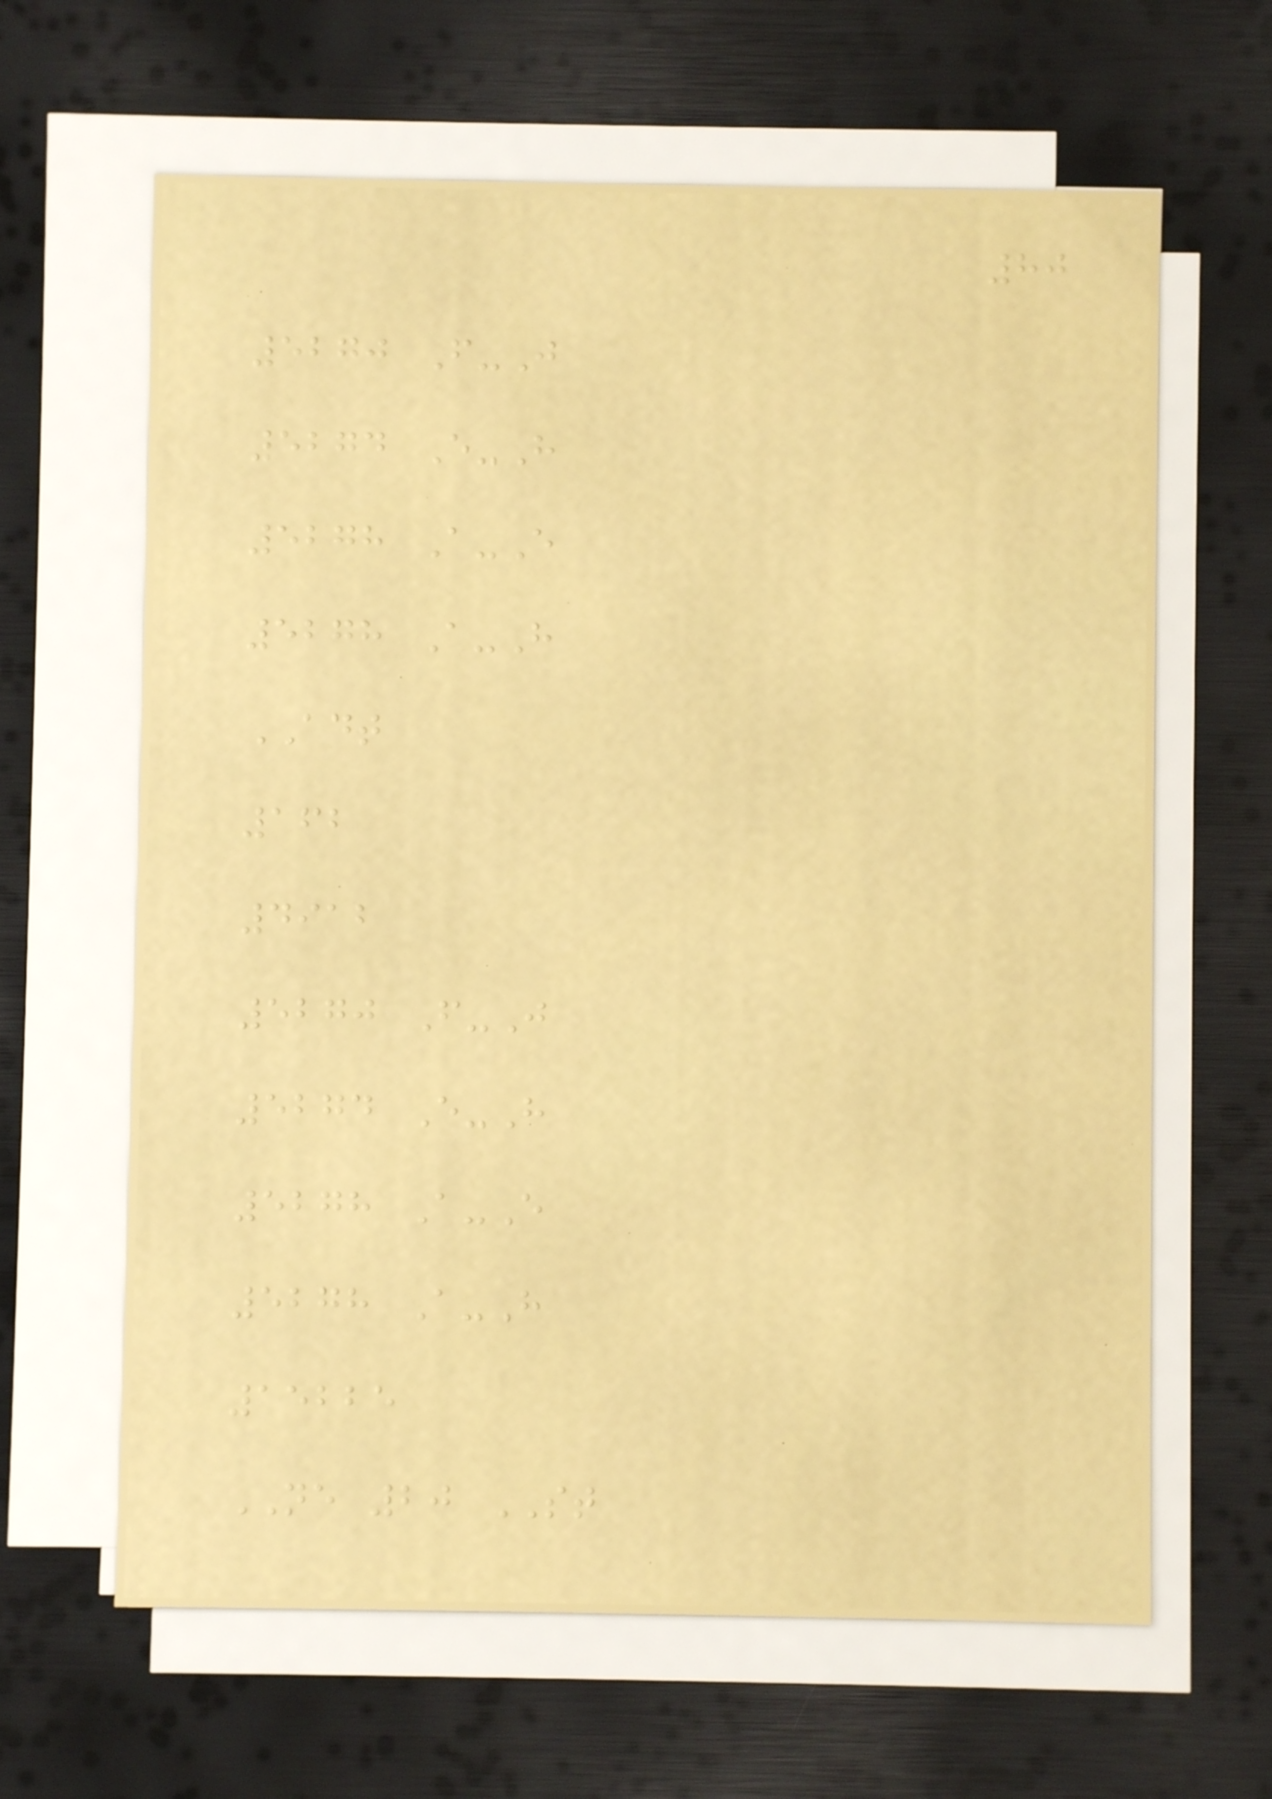80
5270 F-J
5274 E-H
5278 A-E
5278 A-H
ADT
162
4912
5270 F-J
5274 E-H
5278 A-E
5278 A-H
15225
NE 20 ST
